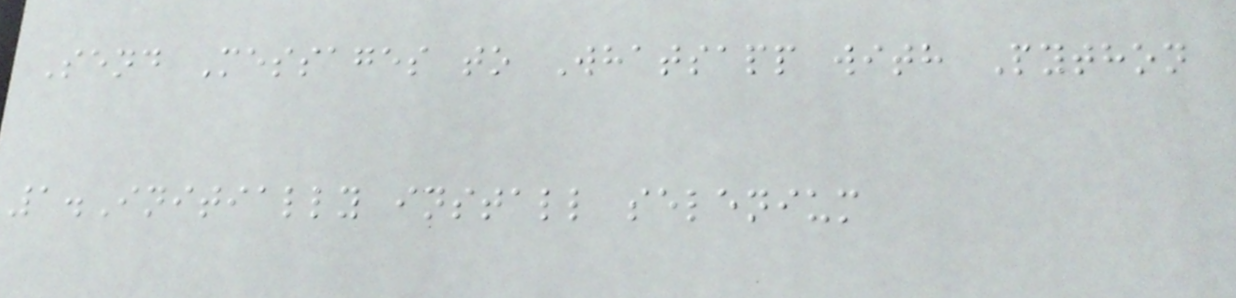Send Messages to Whatsapp with Python
1.Initially install selenium
